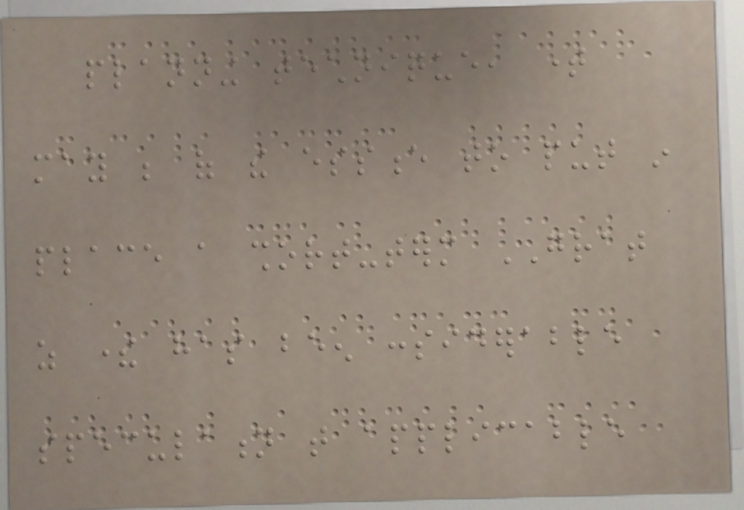planning technique, time
may be of the essence to put in
place a short-term GRAT
as there has been considerable
speculation that applicable
